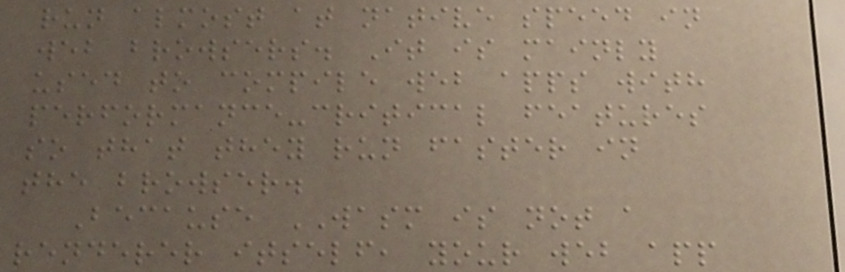run almost at native speed in
web browsers. It is mainly
used to compile web apps with
performance-critical features
so that they run faster in
the browser.
Because WASM is not a
renderer itself, your web app
